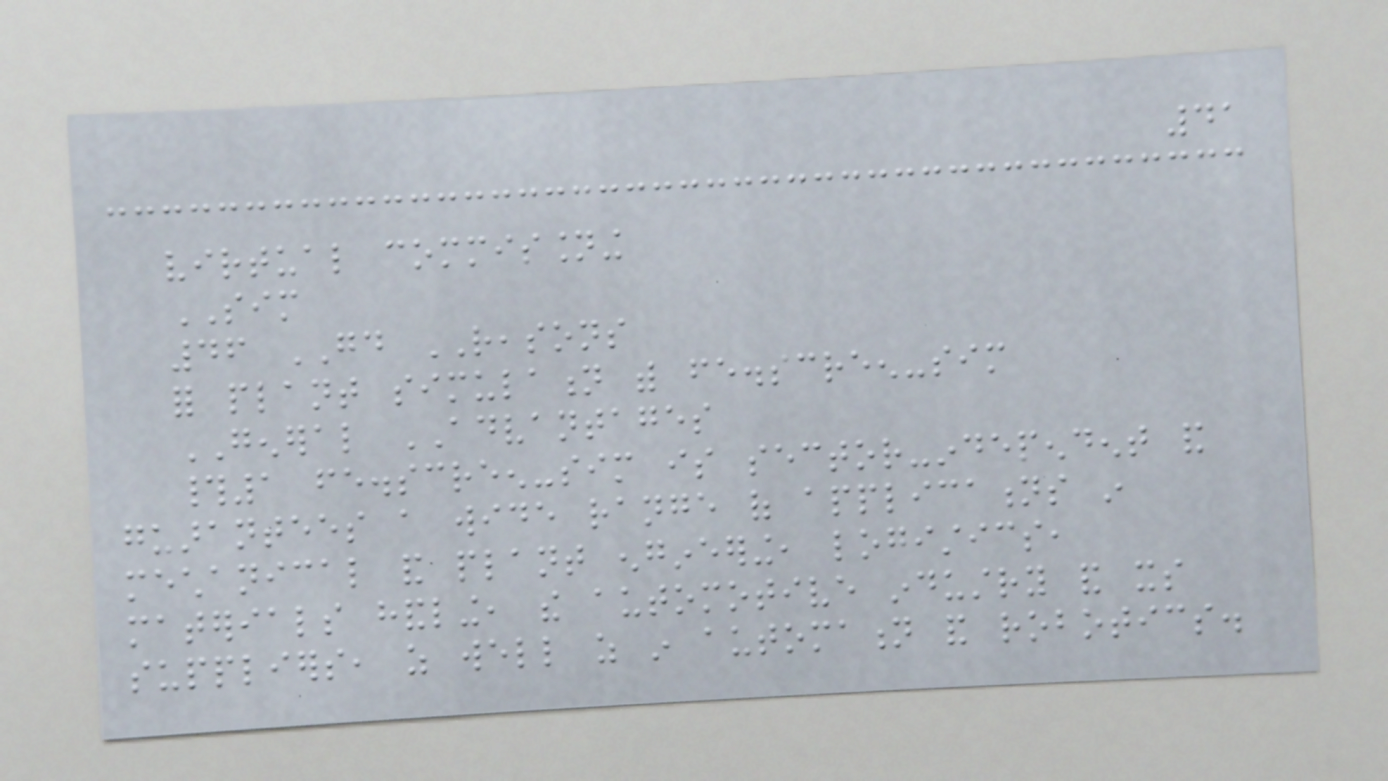41
virtual commissioning
SIM
46 GOOD REASONS
for plant simulation with fe.screen-sim
GENERAL ADVANTAGES
#1 fe.screen-sim is sector-independent and
guarantees a wide range of applications in
mechanical and plant engineering, logistics,
materials handling, the automotive industry and its
suppliers, as well as in automation and robotics.
